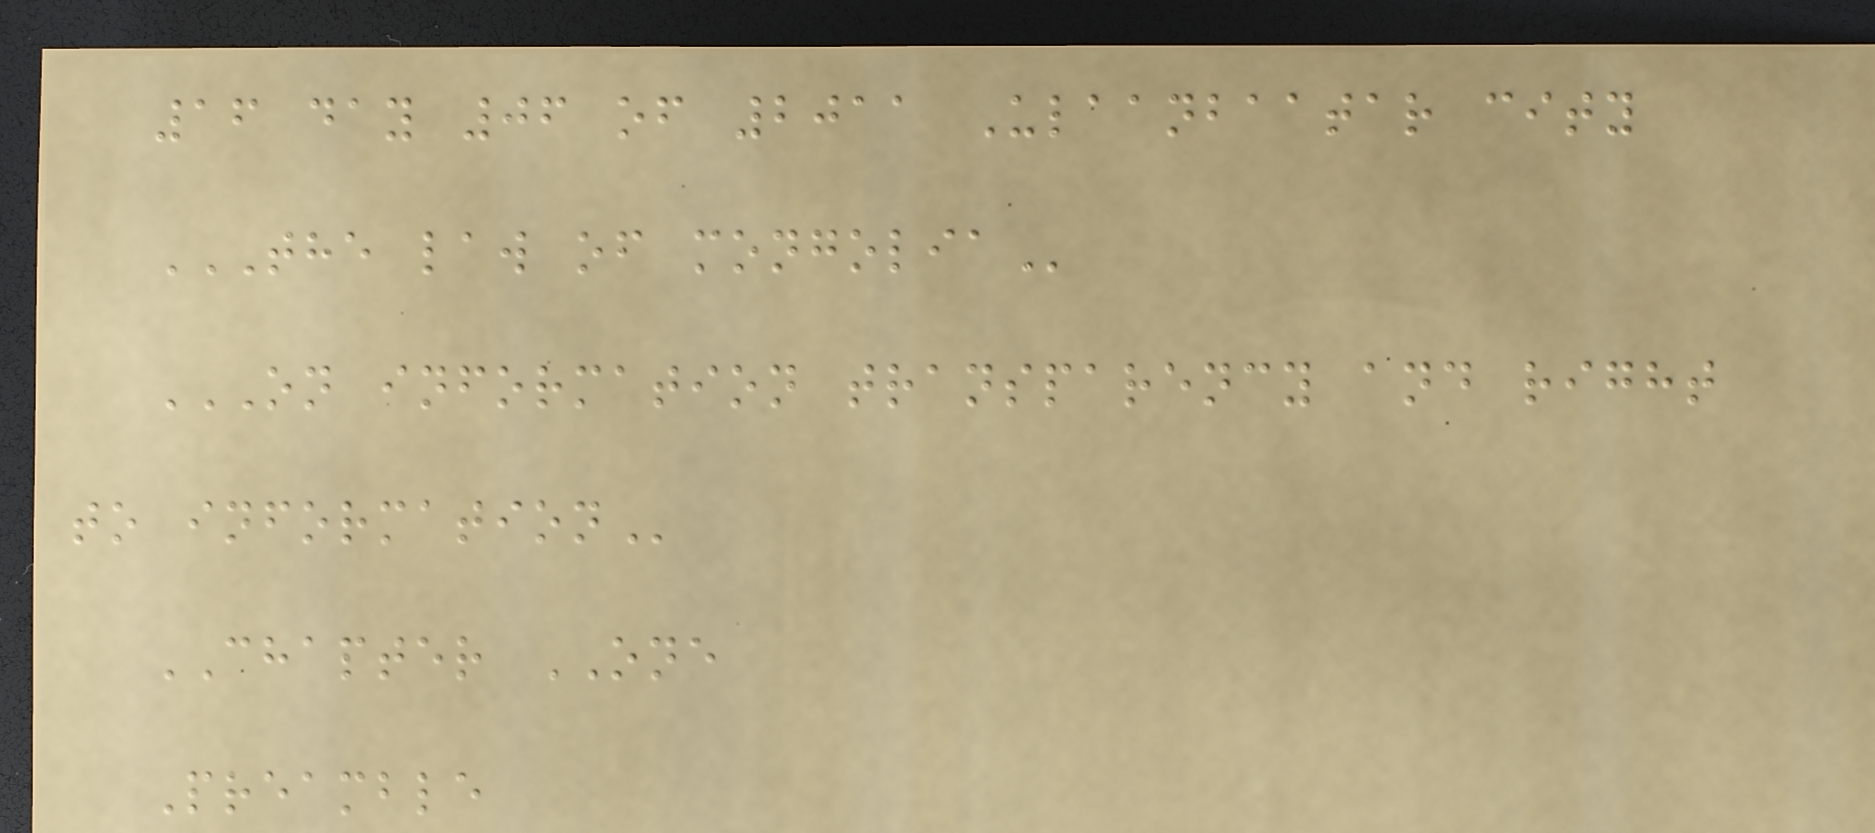16 day 06 of 2011 Ulaanbaatar city
THE LAW OF MONGOLIA
ON INFORMATION TRANSPARENCY AND RIGHT
TO INFORMATION
CHAPTER ONE
Preamble
